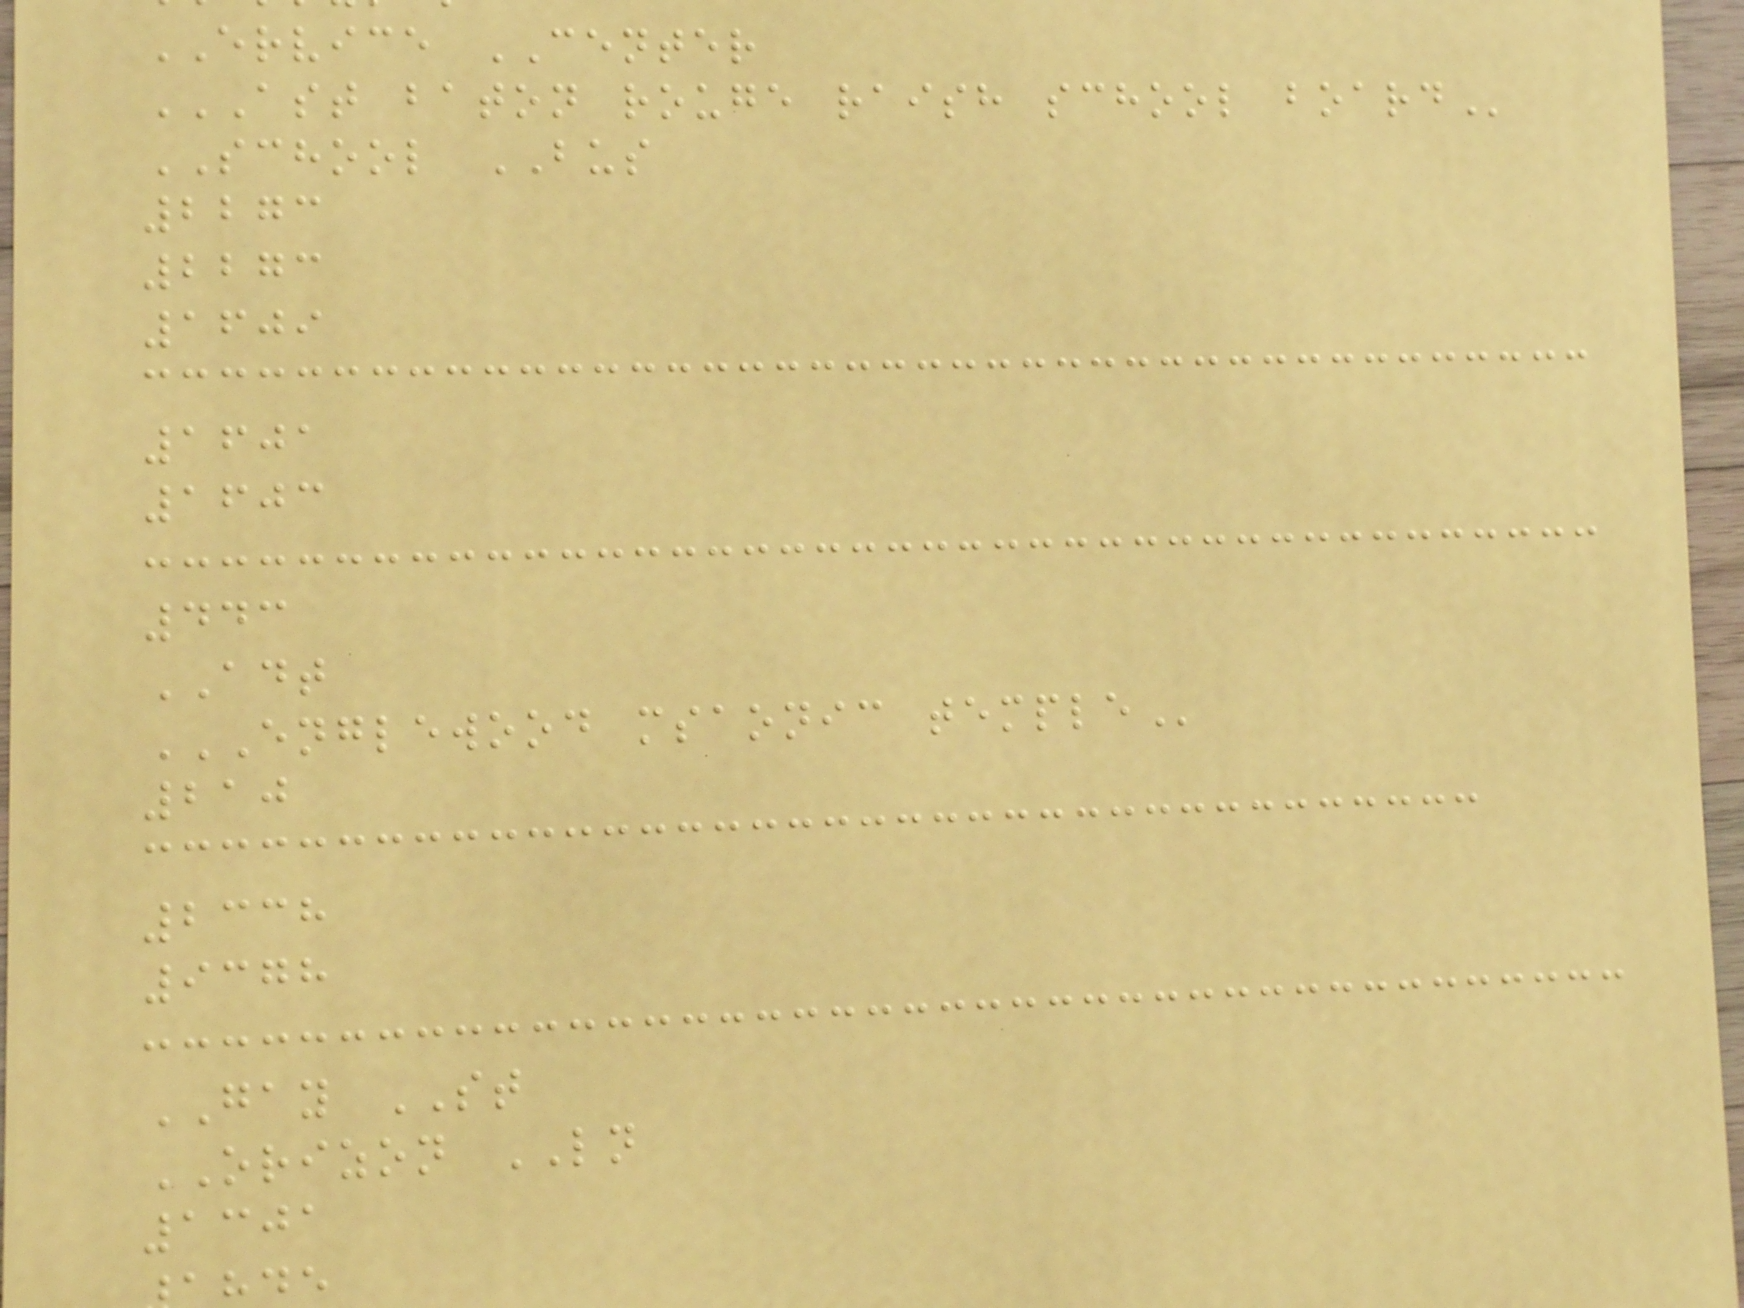ERVICE CENTER
AST BATON ROUGE RAISH SCHOOL BOARD
SCHOOL BUS
2273
2273
1609
1601
1603
443
ADT
ENGLEWOOD MSAONIC TEMPLE
210
2338
9378
GAY ST
ORIZON LN
1301
